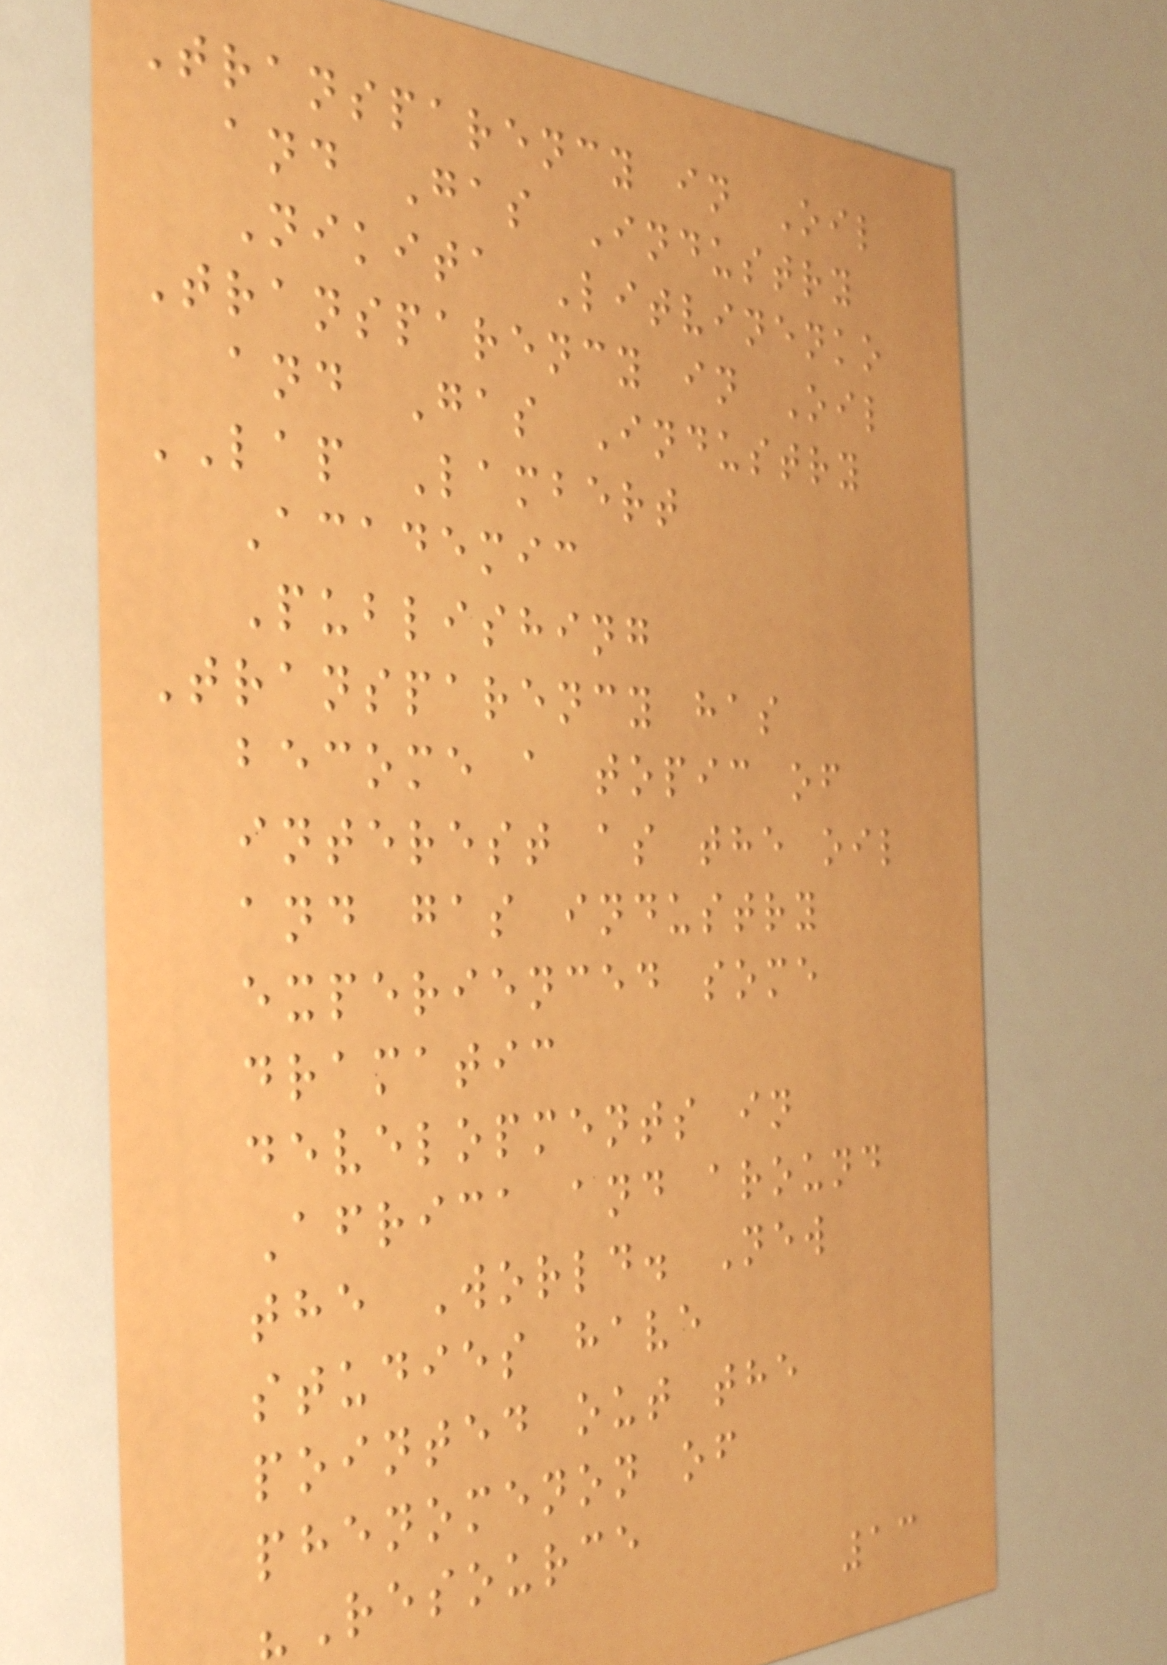Transparency in Oil
and Gas Industry
Nikita Litvinenko
Transparency in Oil
and Gas Industry
LAP Lambert
Academic
Publishing
Transparency has
become a topic of
interest as the oil
and gas industry
experienced some
dramatic
developments in
Africa and around
the World. New
studies have
pointed out the
phenomenon of
"Resource
13
